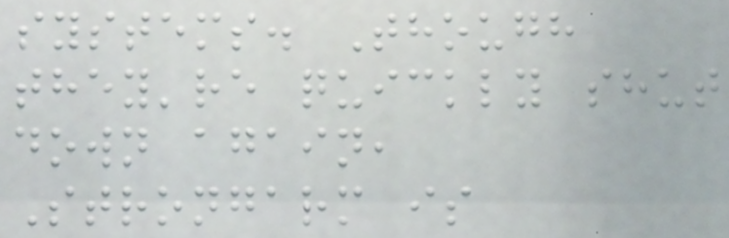systems. Though
they're quickly shut
down again,
Strongarm is
